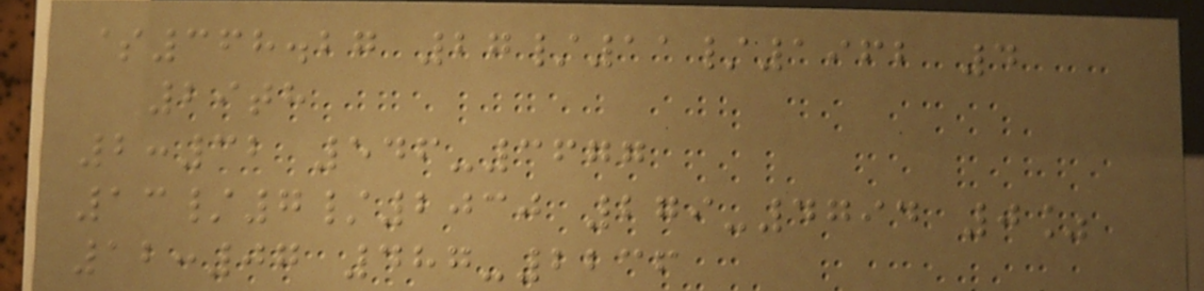$368.27 27/11/1962 4
29th
2:32 546-3677
13/7/2030 279-4794 0%
12:07 487-2236
